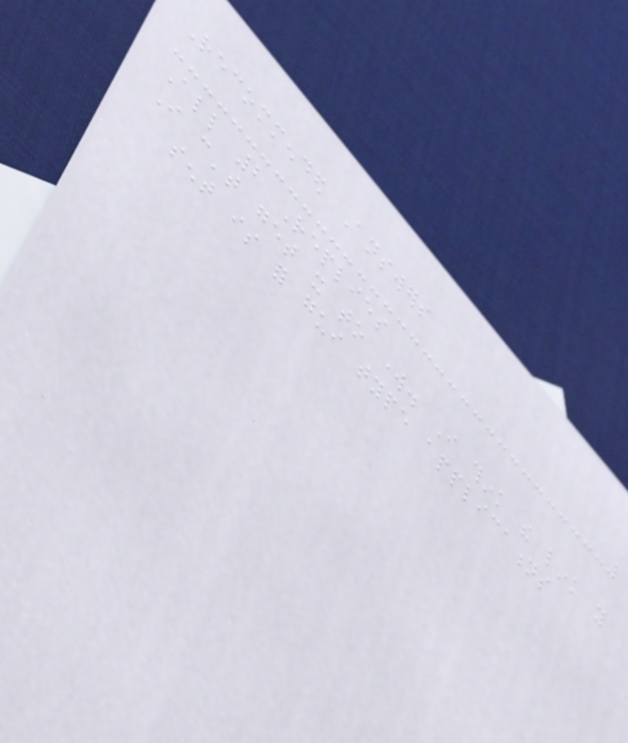Recommended Answers
All 2 Replies
I can't get it to work. I think the link you
sent is for gui type applications
